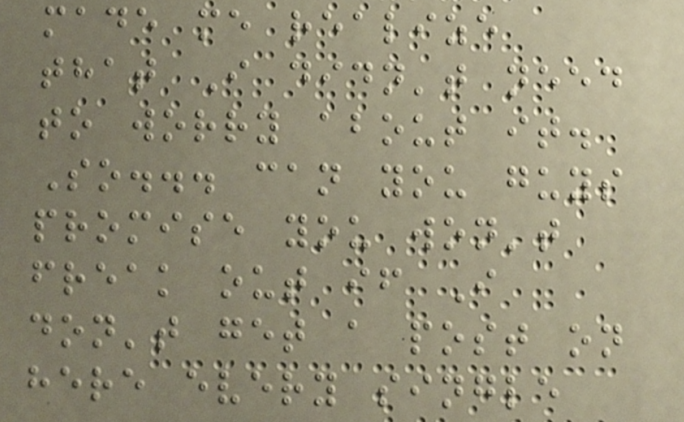made me realize
that I didn't need
to worry about it.
So... can you guys
promise you won't
freak out if I
don't get a post on
here every single
